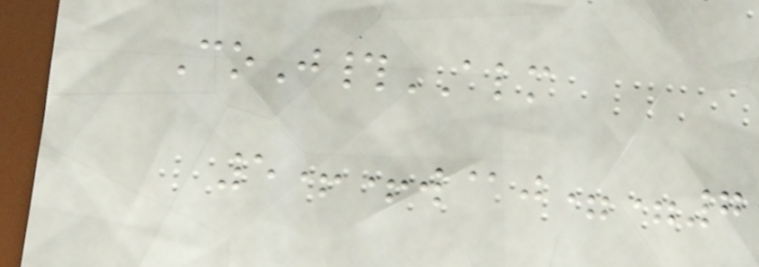CoJ#ALM
5++w@j==7
